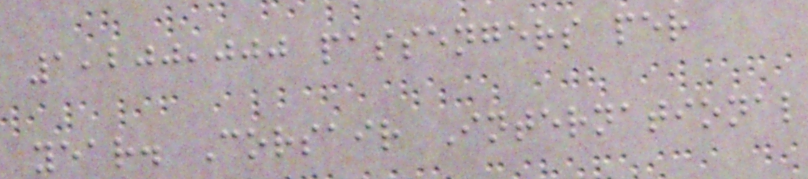1,200,000 passengers per
year. Corsair International
